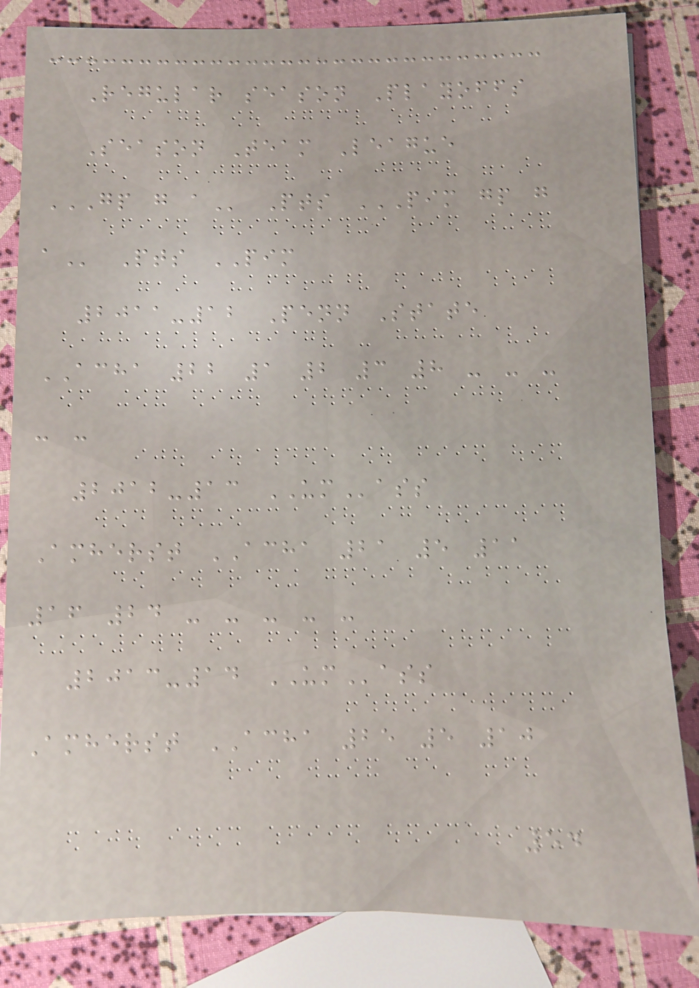Regular season Playoffs
Season Team League
GP G A Pts PIM GP G
A Pts PIM
2011-12 Penn State
ACHA 22 1 2 3 8 - - -
- -
2012-13 UMass
Amherst ACHA 21 5 11
16 24 - - - - -
2013-14 UMass
Amherst ACHA 25 5 10
54
